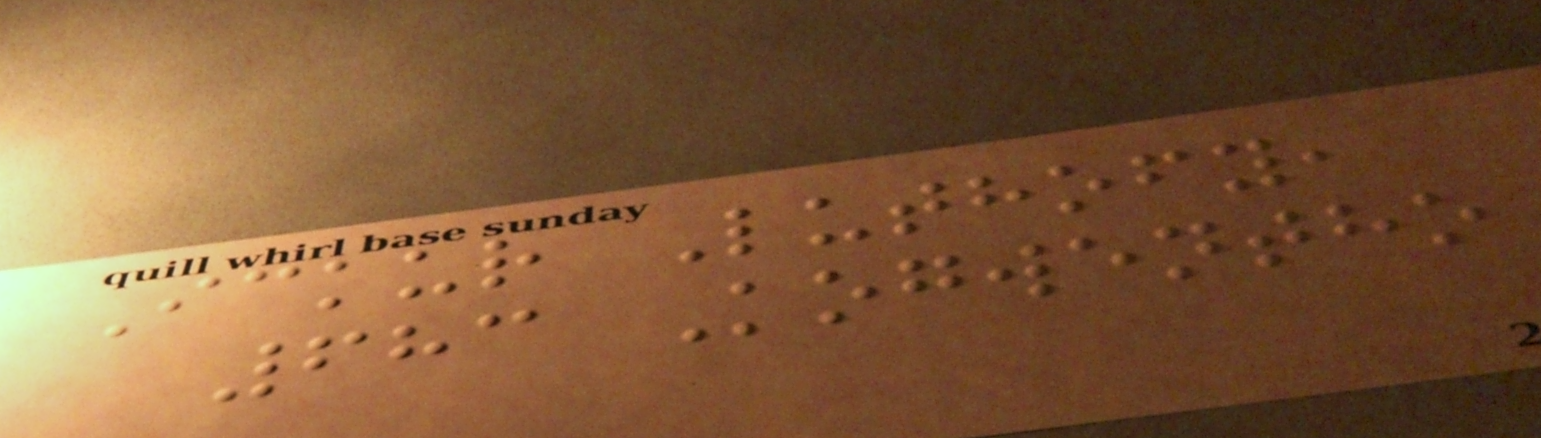Ickur Luthofy,
683 Kogwentho
